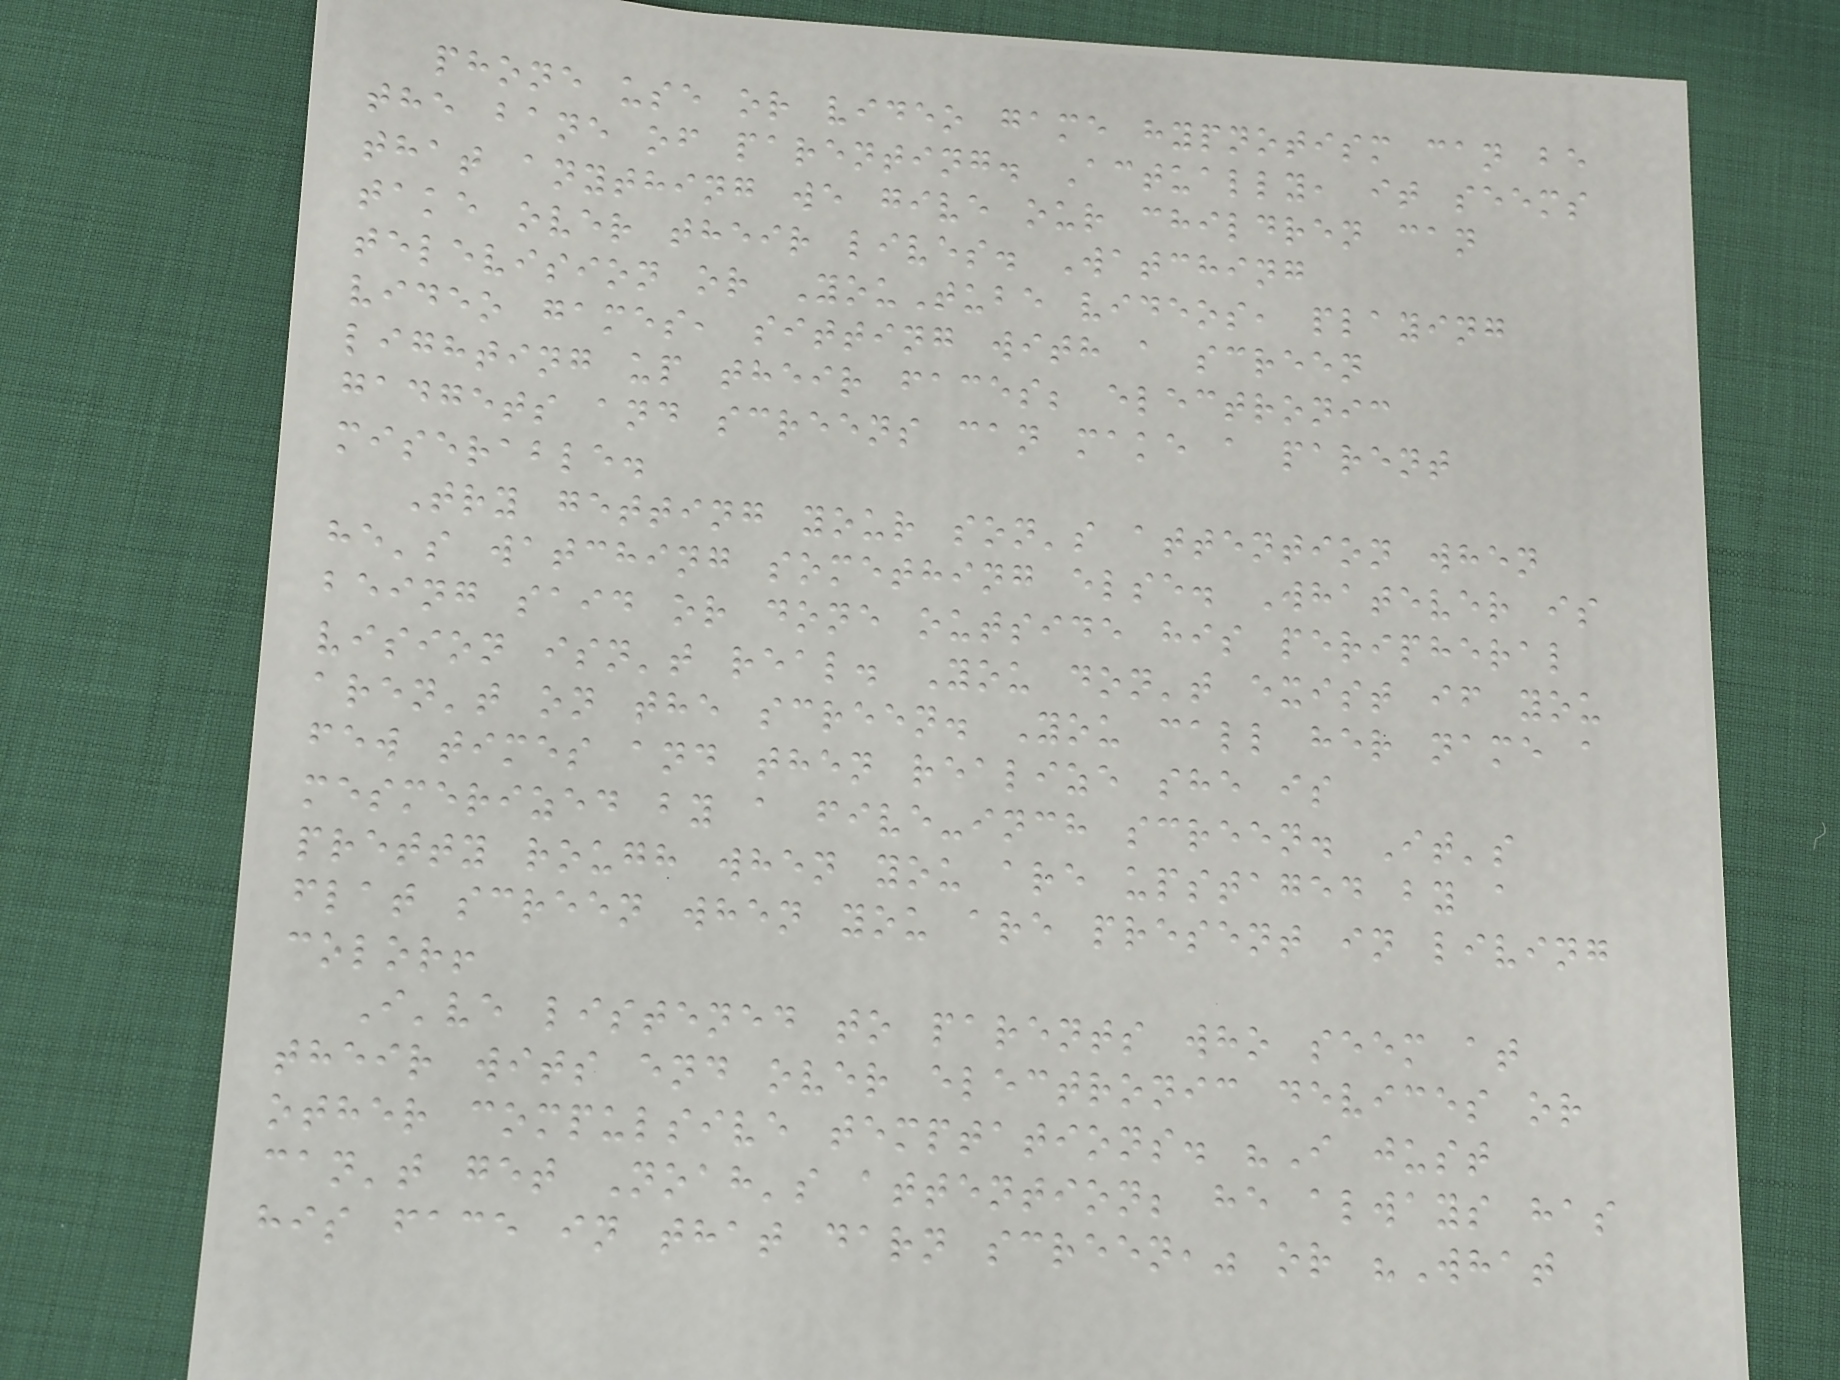phone use or video game hypnotism can be
the bane of parenting. Actually, it seems
that anything we give our children can
take over their lives. Watching
television or YouTube videos, playing
video games, sitting with a screen
lighting up their faces; electronic
gadgets and screens can make a parent
miserable.
Try getting your son's attention when
he's watching something else. Whatever is
being said or done outside his peripheral
vision isn't real. You don't exist if you
aren't on the screen. You call her name a
few times and then realize she is
mesmerized by a five-inch screen. It's
pretty rough when you are upstaged by a
flat screen when you are present in living
color!
I've listened to parents who seem at
their wits end over electronic devices or
other compulsive temptations. "I just
can't get Noah's attention; he always has
his face in that darn screen," or "What
